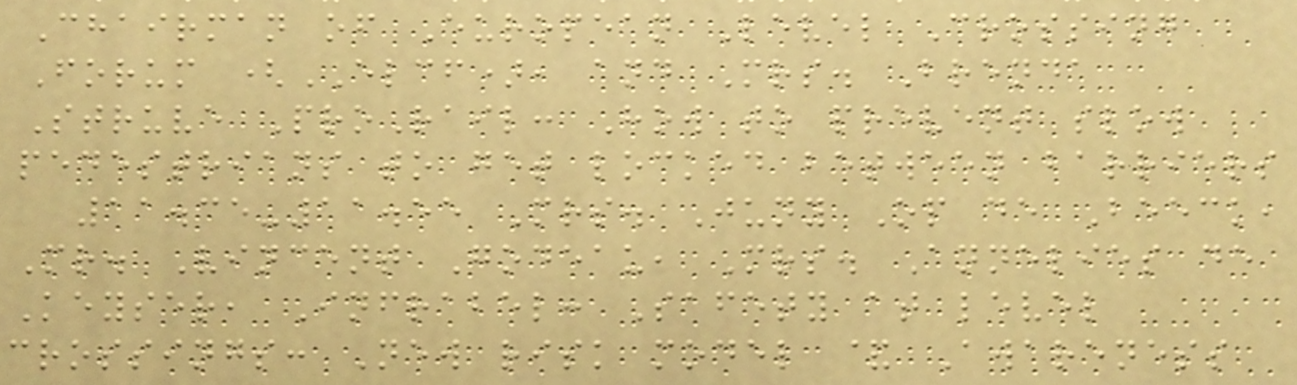Chairman of European Level Crossing
Forum (ELCF), and Mrs. Brenda
Struve ProRail: How to prevent slow
pedestrians to get locked between barriers
11.35-11.55 Mrs. Juny Op de Beeck,
Mr. Vincent Godeau, Mrs. Annelies de
Keyser, Infrabel: Safety at level
crossings: New risk model & Awareness
